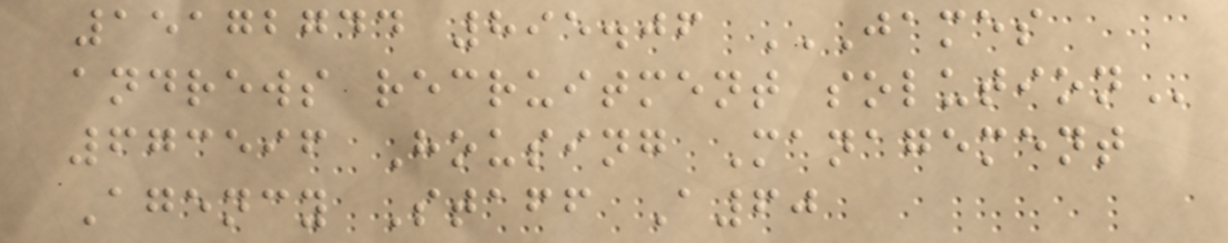15172744 895.06 JAMES
ANDREWS RECRUITMENT SOLUTION
673596 Housing Management
Agency Staff A60
